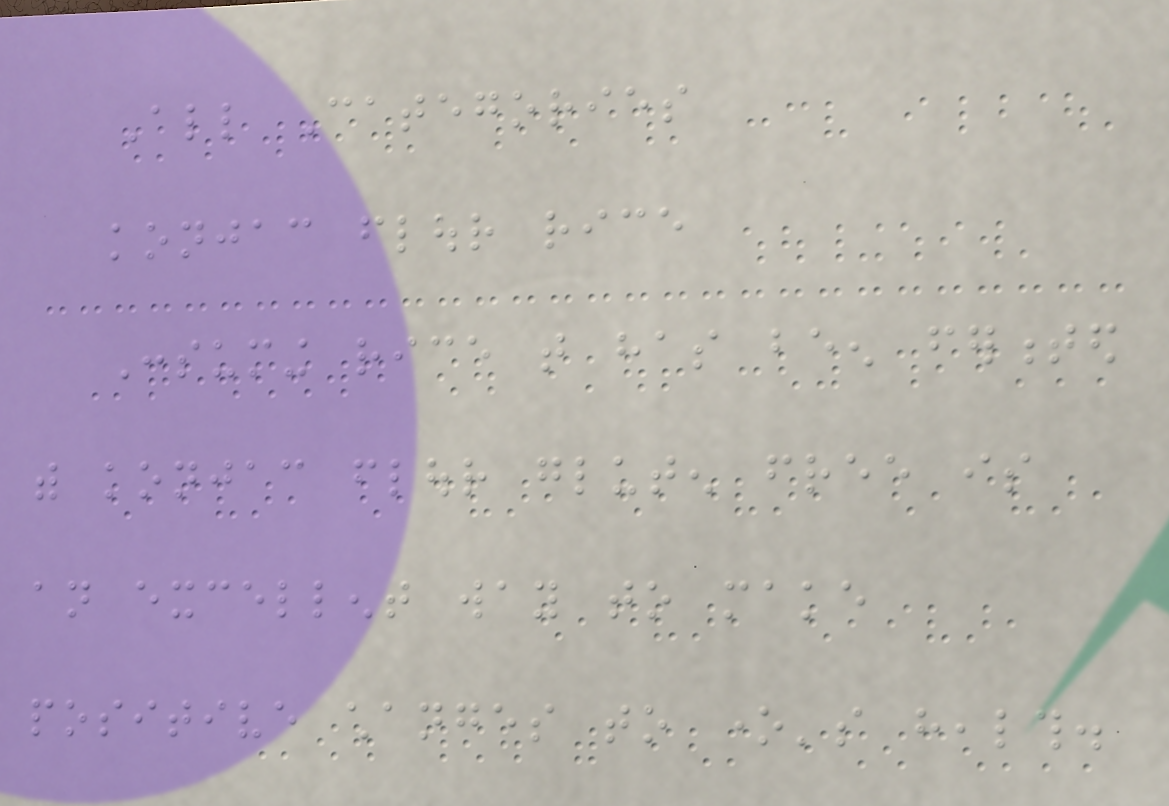All Categories
konjac flour rice
Consuming rice that has been fermented
with konjac flour gluten free is
an excellent way to make
positive changes to one's health.
